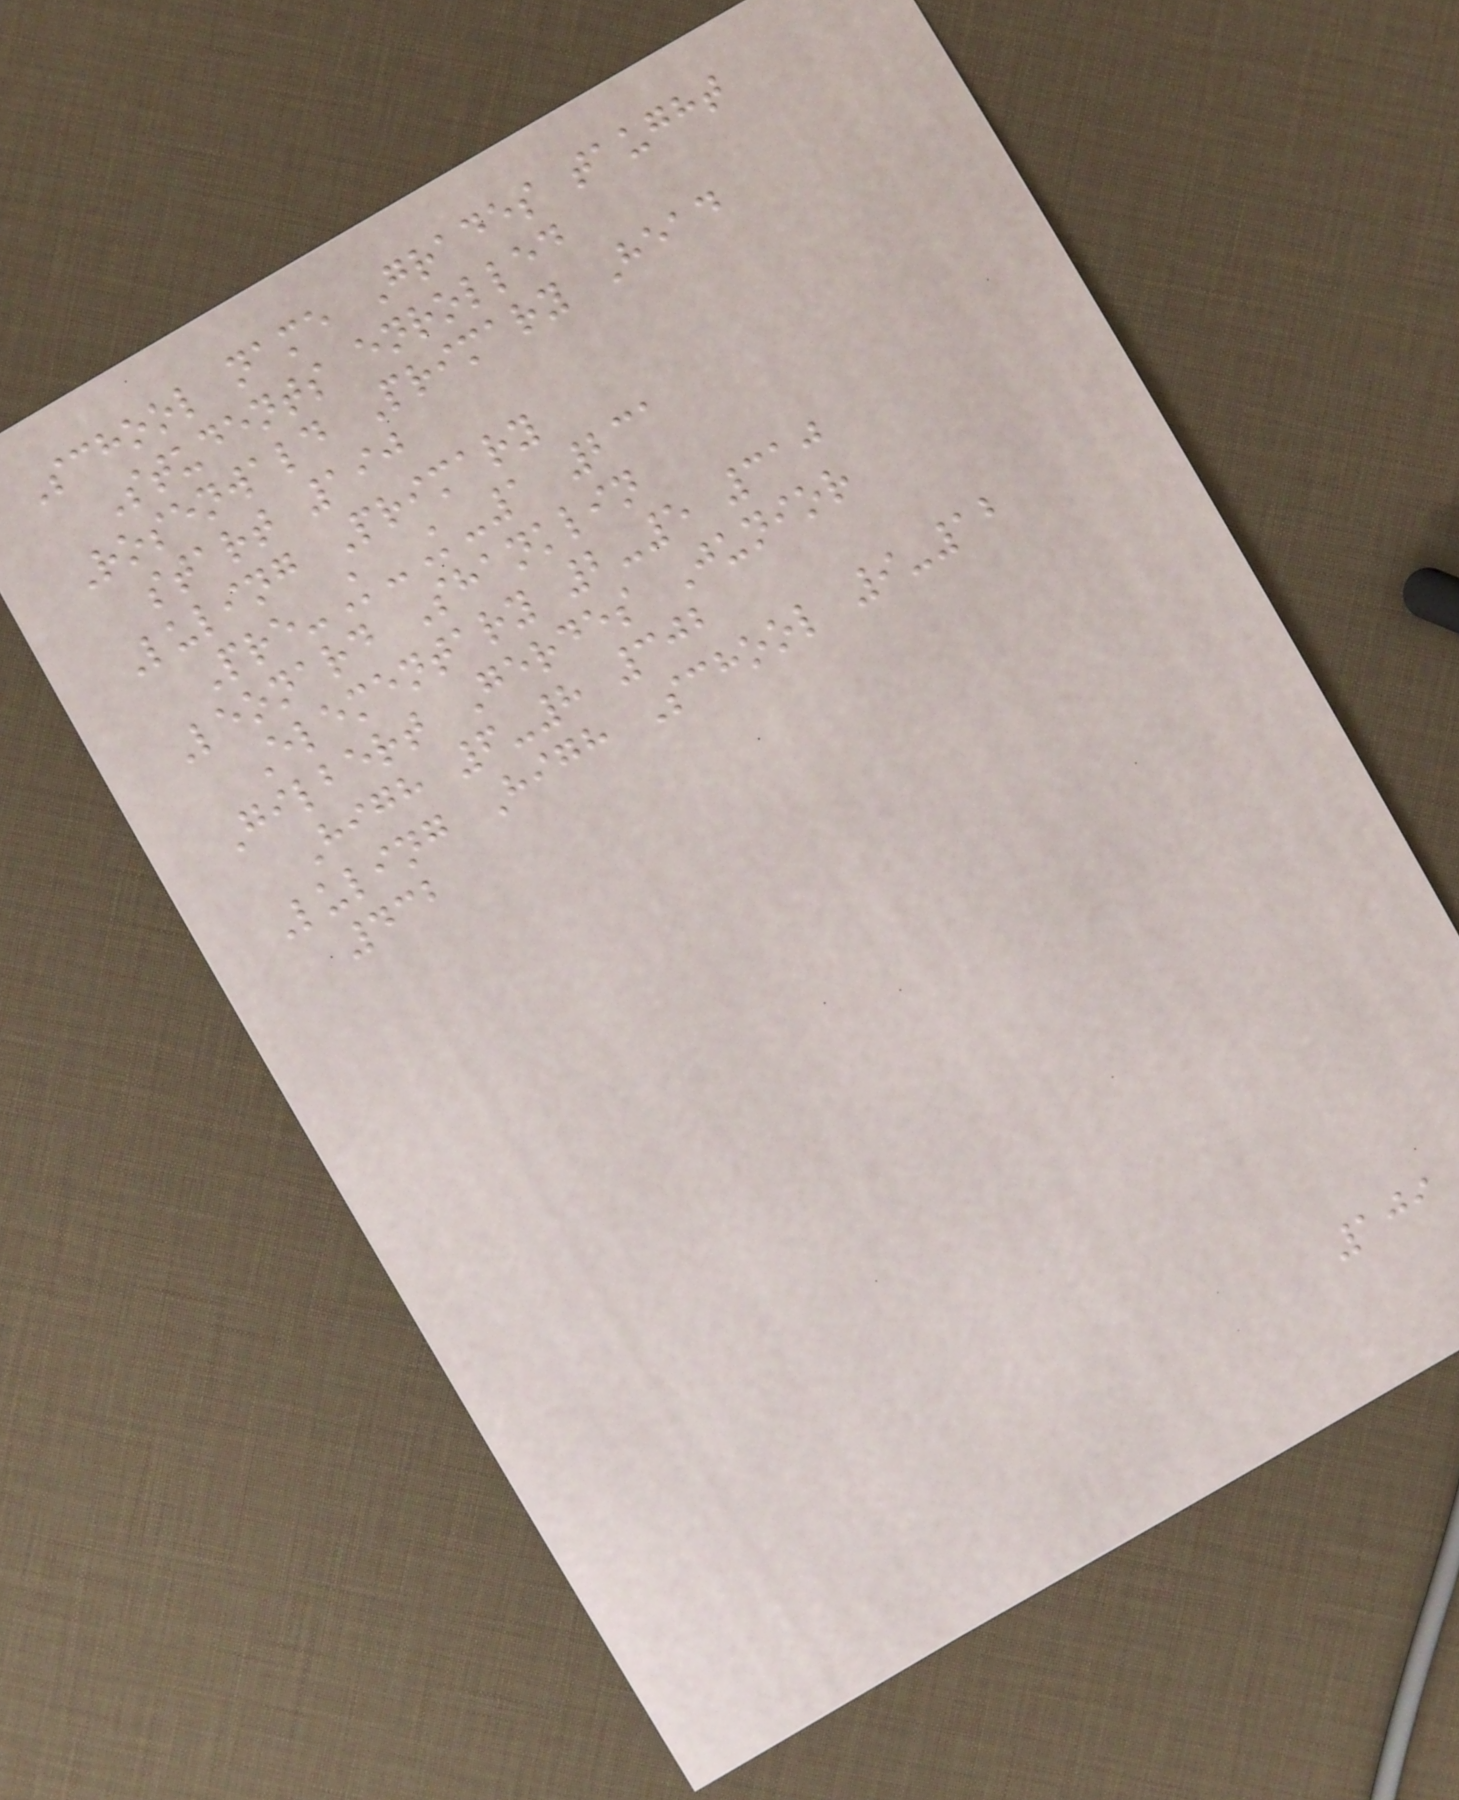School name Grades taught
Students enrolled
Rosenwald Primary Head
start 190
Luling Primary
Pre-K-K-1 231
Leonard Shanklin
Elementary 2-5 310
Gilbert Gerdes Junior
High 6-8 302
Luling High School 9-12
432
109
